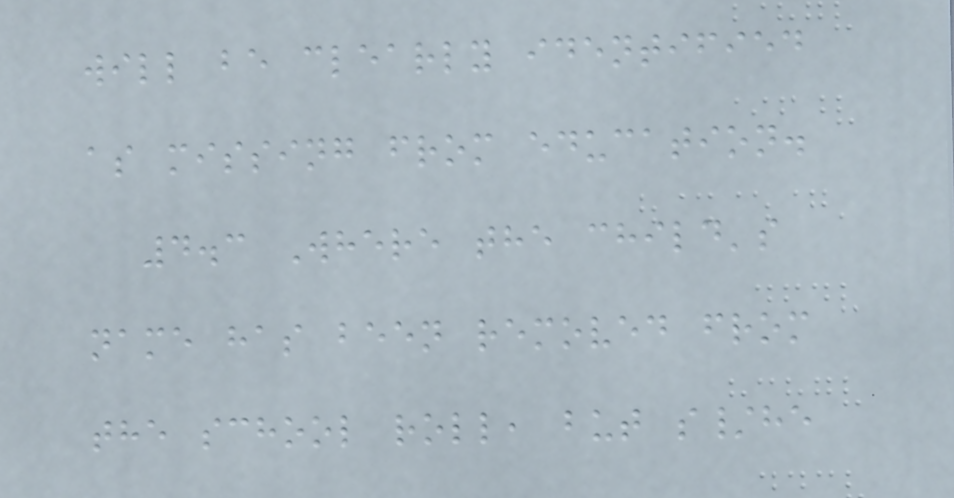will be clearly identified
as missing from education.
4.3 Where the child's
name has been removed from
the school roll, but s/he
